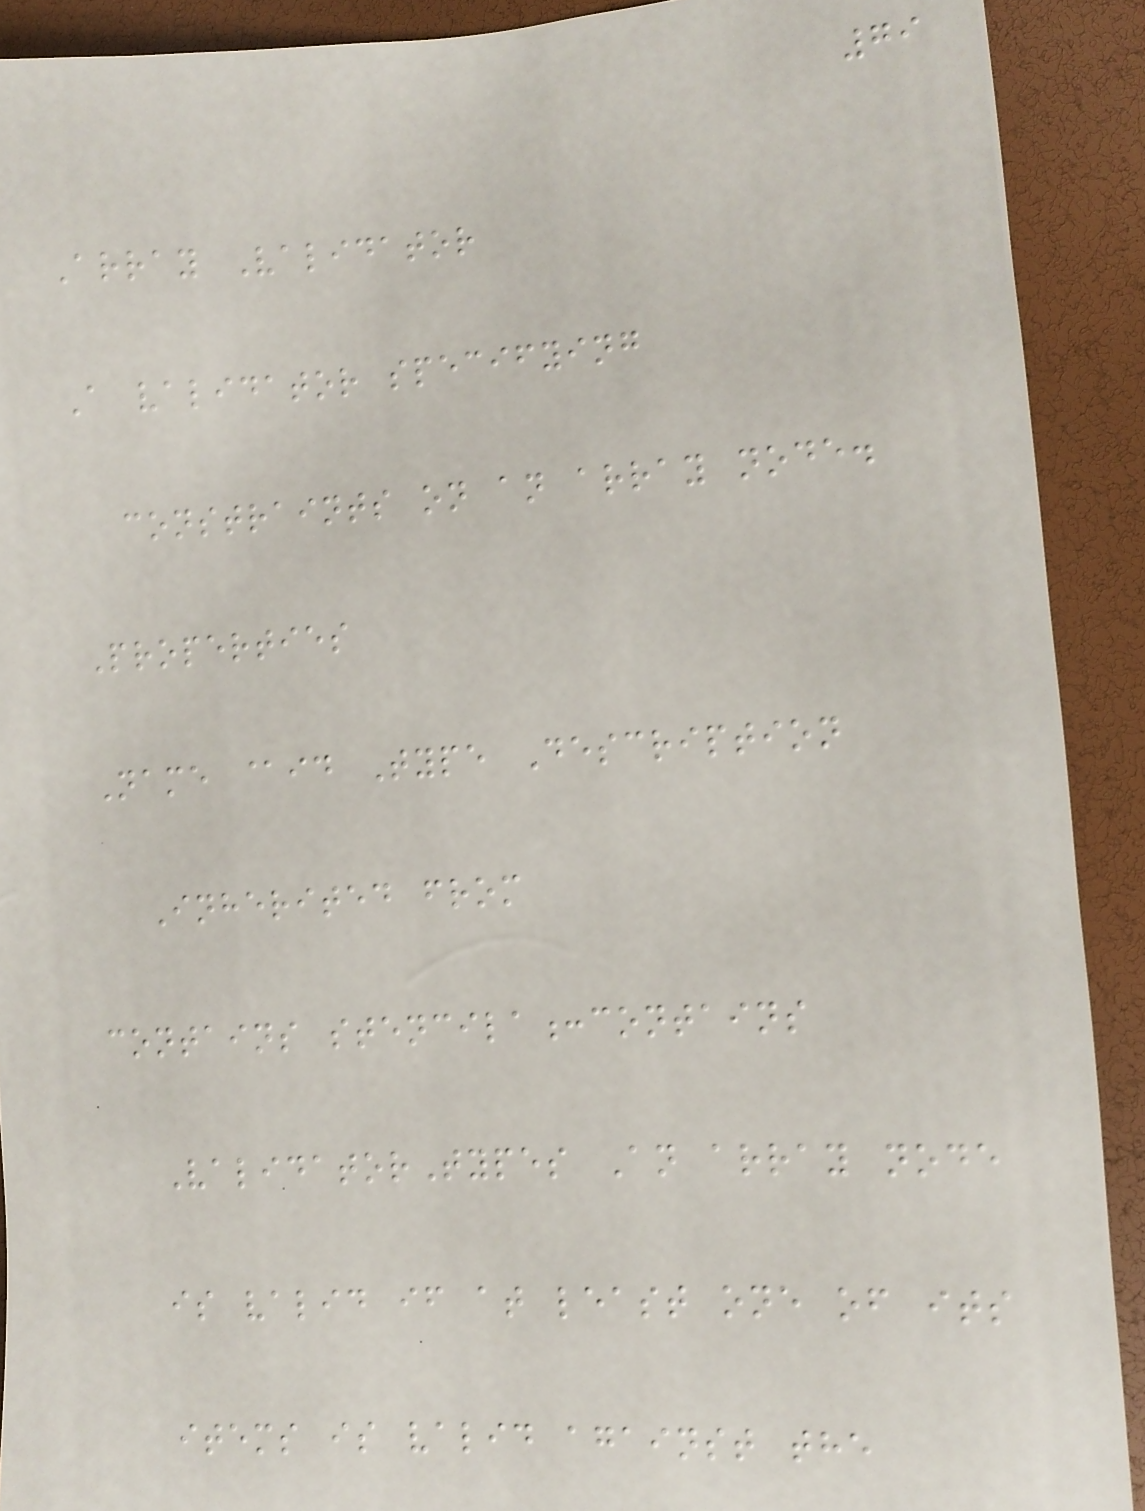79
Array Validator
A validator specifying
constraints on an array node.
Properties
Name @id Type Description
Inherited from
contains stencila:contains
ValidatorTypes An array node
is valid if at least one of its
items is valid against the
